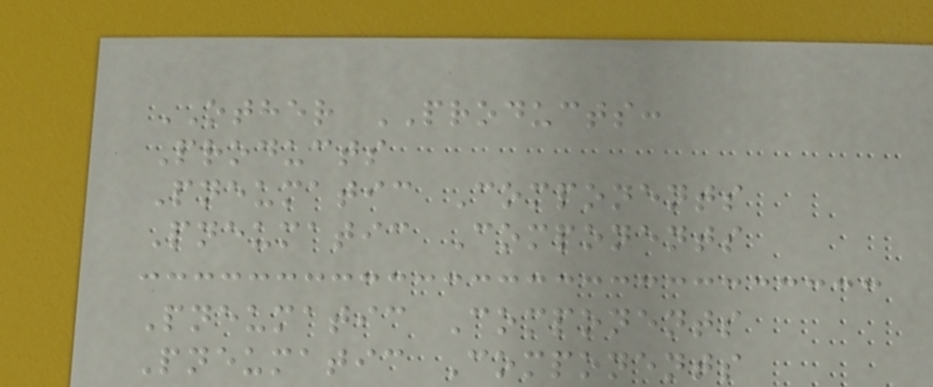OTHER PRODUCTS:
Products
Pneumatic Components
Pneumatic Components
Pneumatic Components
Pneumatic Components
